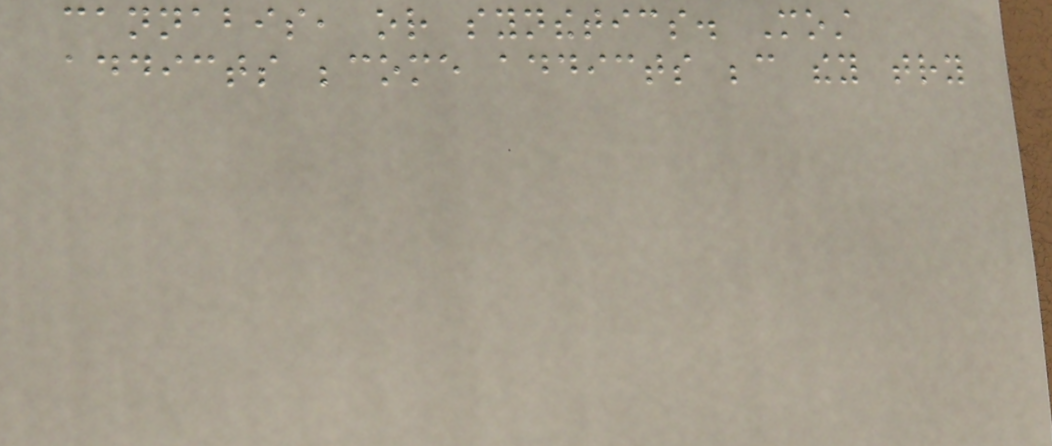cannabis, or synthetics. Most
addicts become addicts because they try
